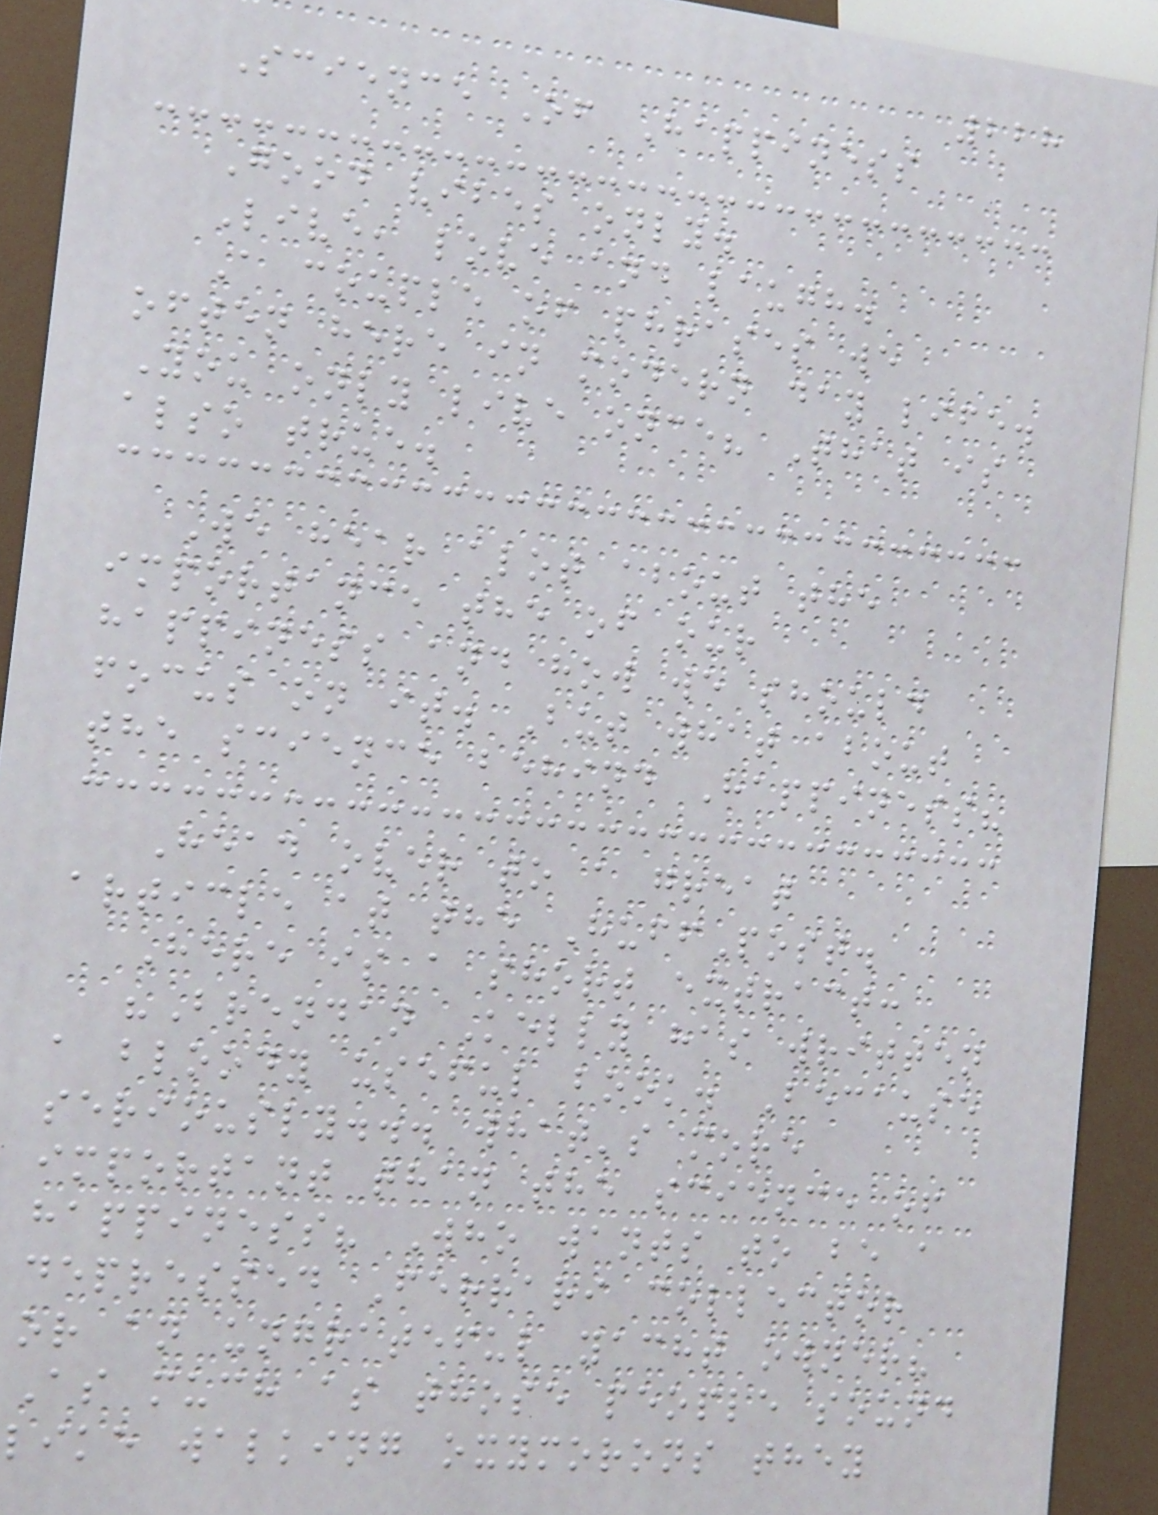228
Science Of Happiness
Good vibes only.
Live, love and laugh.
A couple of phrases we
often here in modern day life.
You only live once? That is
also true.
We hear alot about the
importance the of our
happiness and how we should
focus on it. But what about
the science behind Happiness?
Head over to a great
article at the HuffPost.
Here is a short extract:
"Brendan Kelly has written
a bloody useful book. Because
seriously... what's more
important than the science of
happiness? Who wants to be a
depressed Ferrari collector
or an ungrateful yacht owner?
As much as those people sound
like walking oxymorons they
